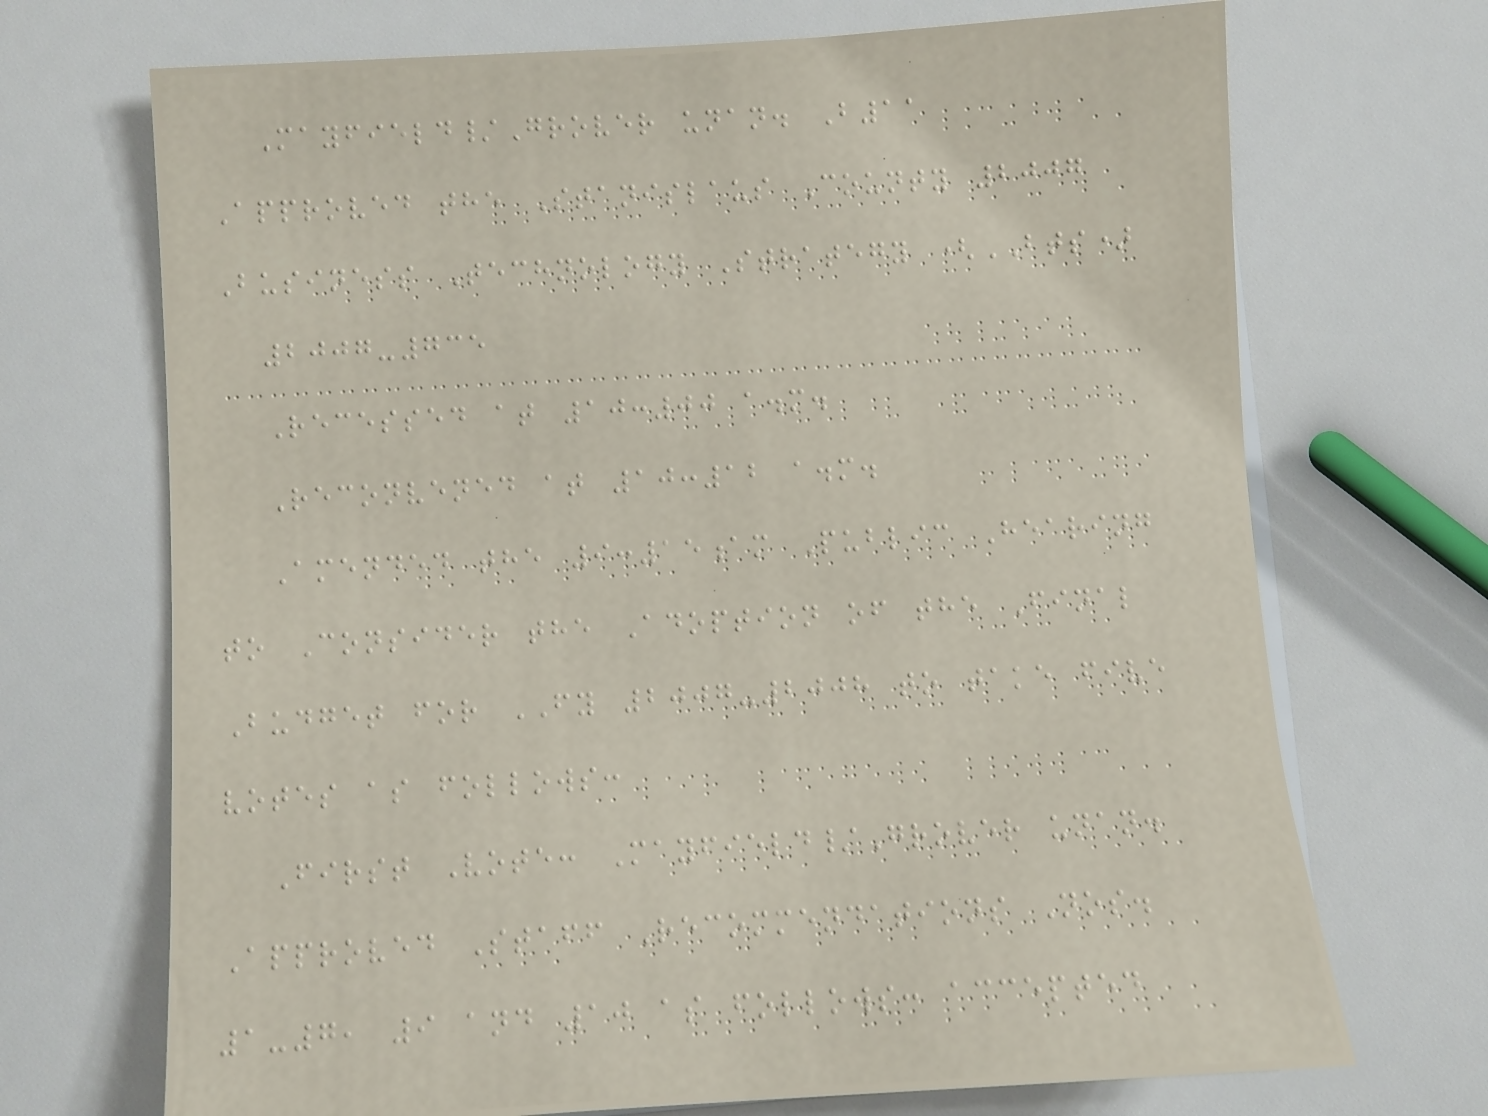Mayfield/Grover unan. B11
Approved the Stanislaus County 2007
Business Technology Strategy (BTS)
2007-735
Recessed at 10:00 a.m.
Reconvened at 10:12 a.m.
Amended the 9:15am Public Hearing
to Consider the Adoption of the Final
Budget for FY 2007-2008 to take five
votes as follows:
First Vote: Mayfield/Grover unan.
Approved Staff Recommendations Nos.
1-7, 9 and 10 as follows: accepted
